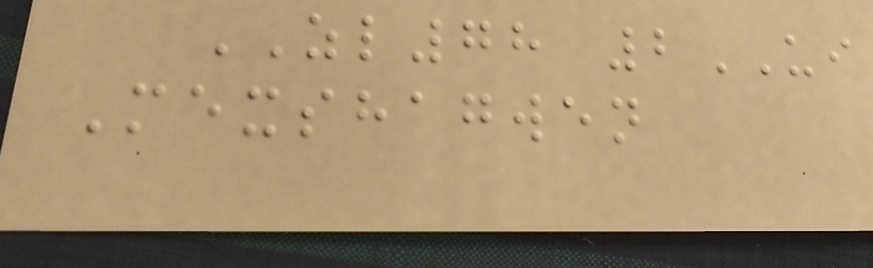ZL78 2UI
Mexshagwen
